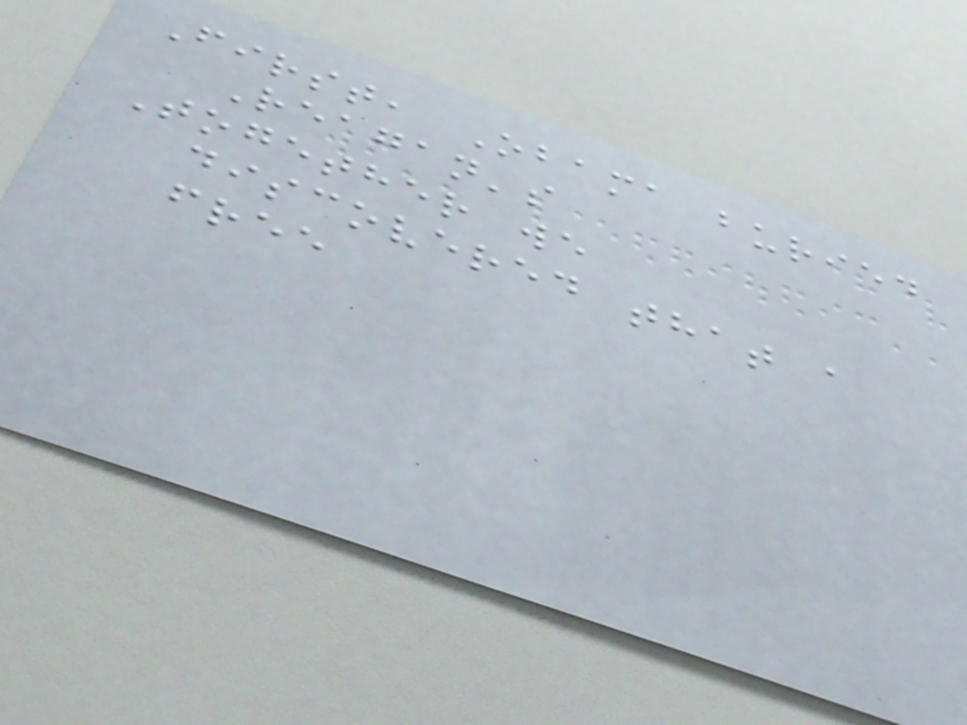First, Obama buried
Reagan's
Together we
discovered that a
free
